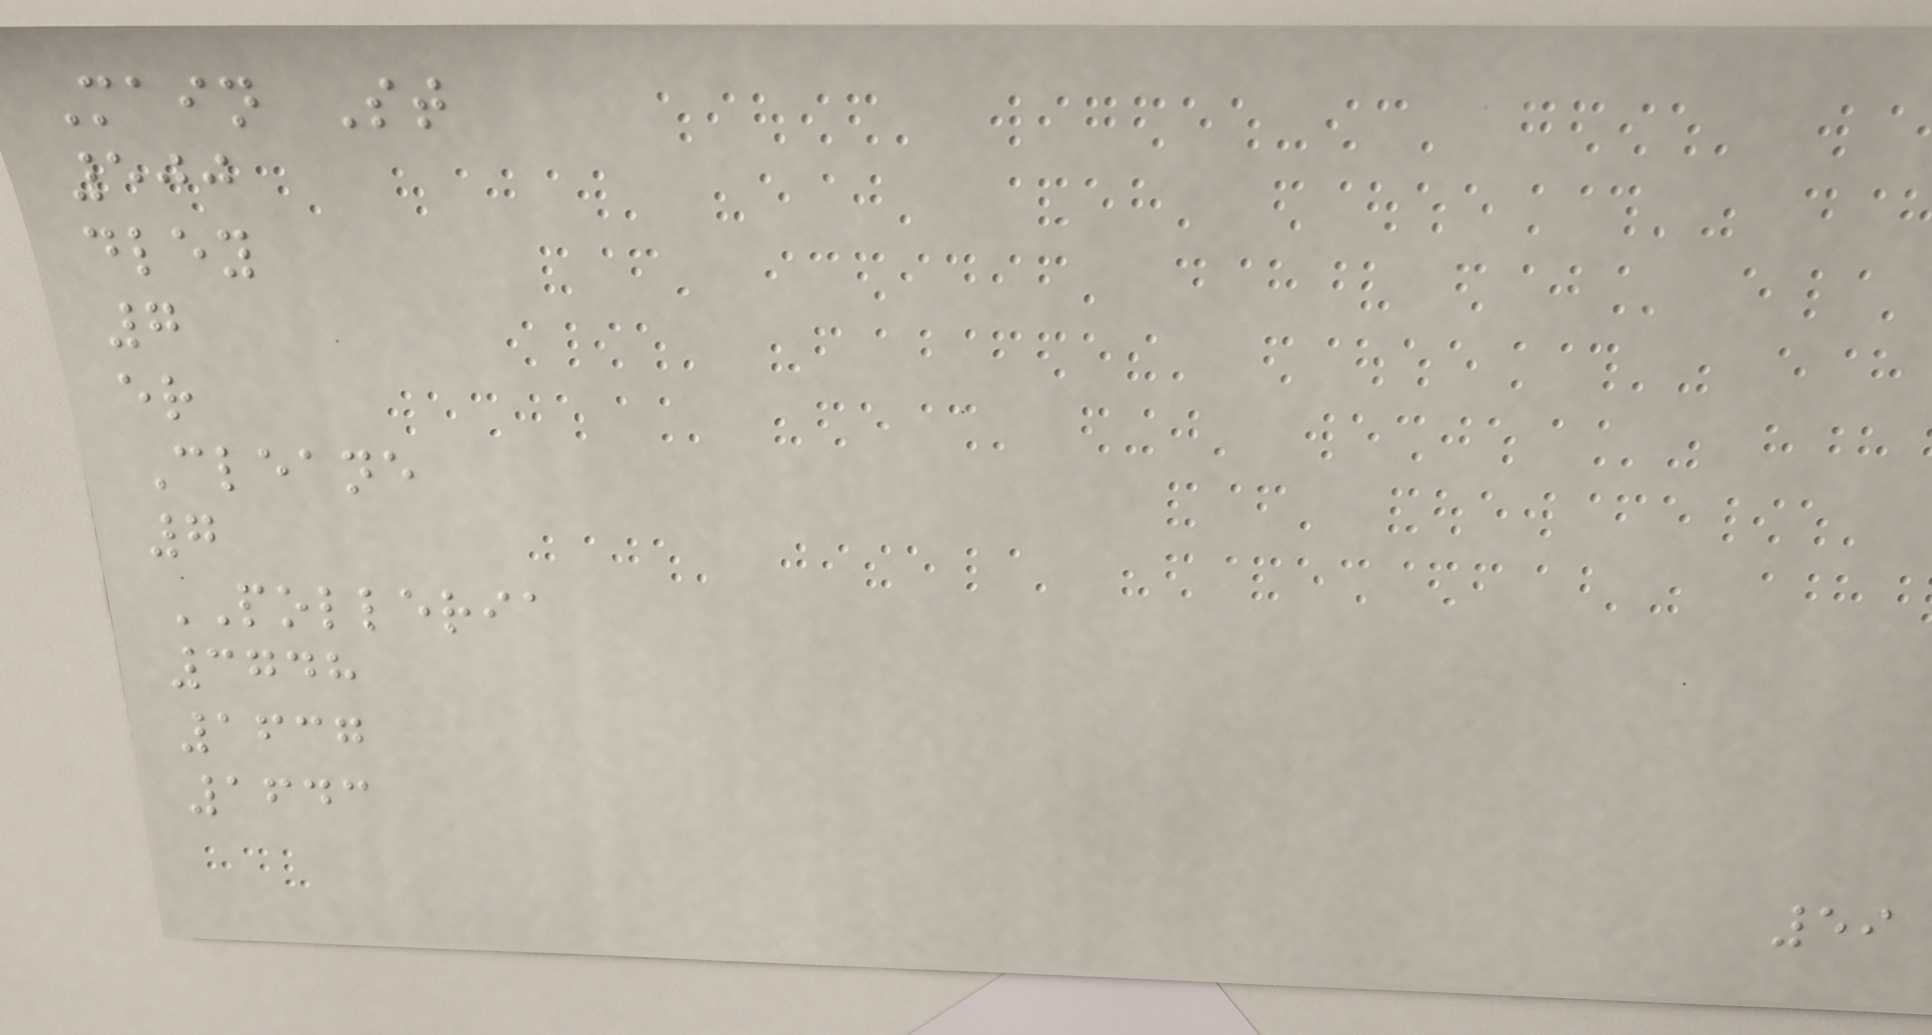Main St
500
dley
7
er
Cleane
7
POLLERIA
3748
1637
1643
59
